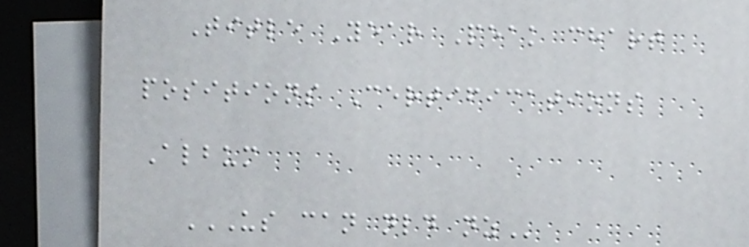Title Year Peak chart
positions Certifications
Album
US CAN NLD NZ
